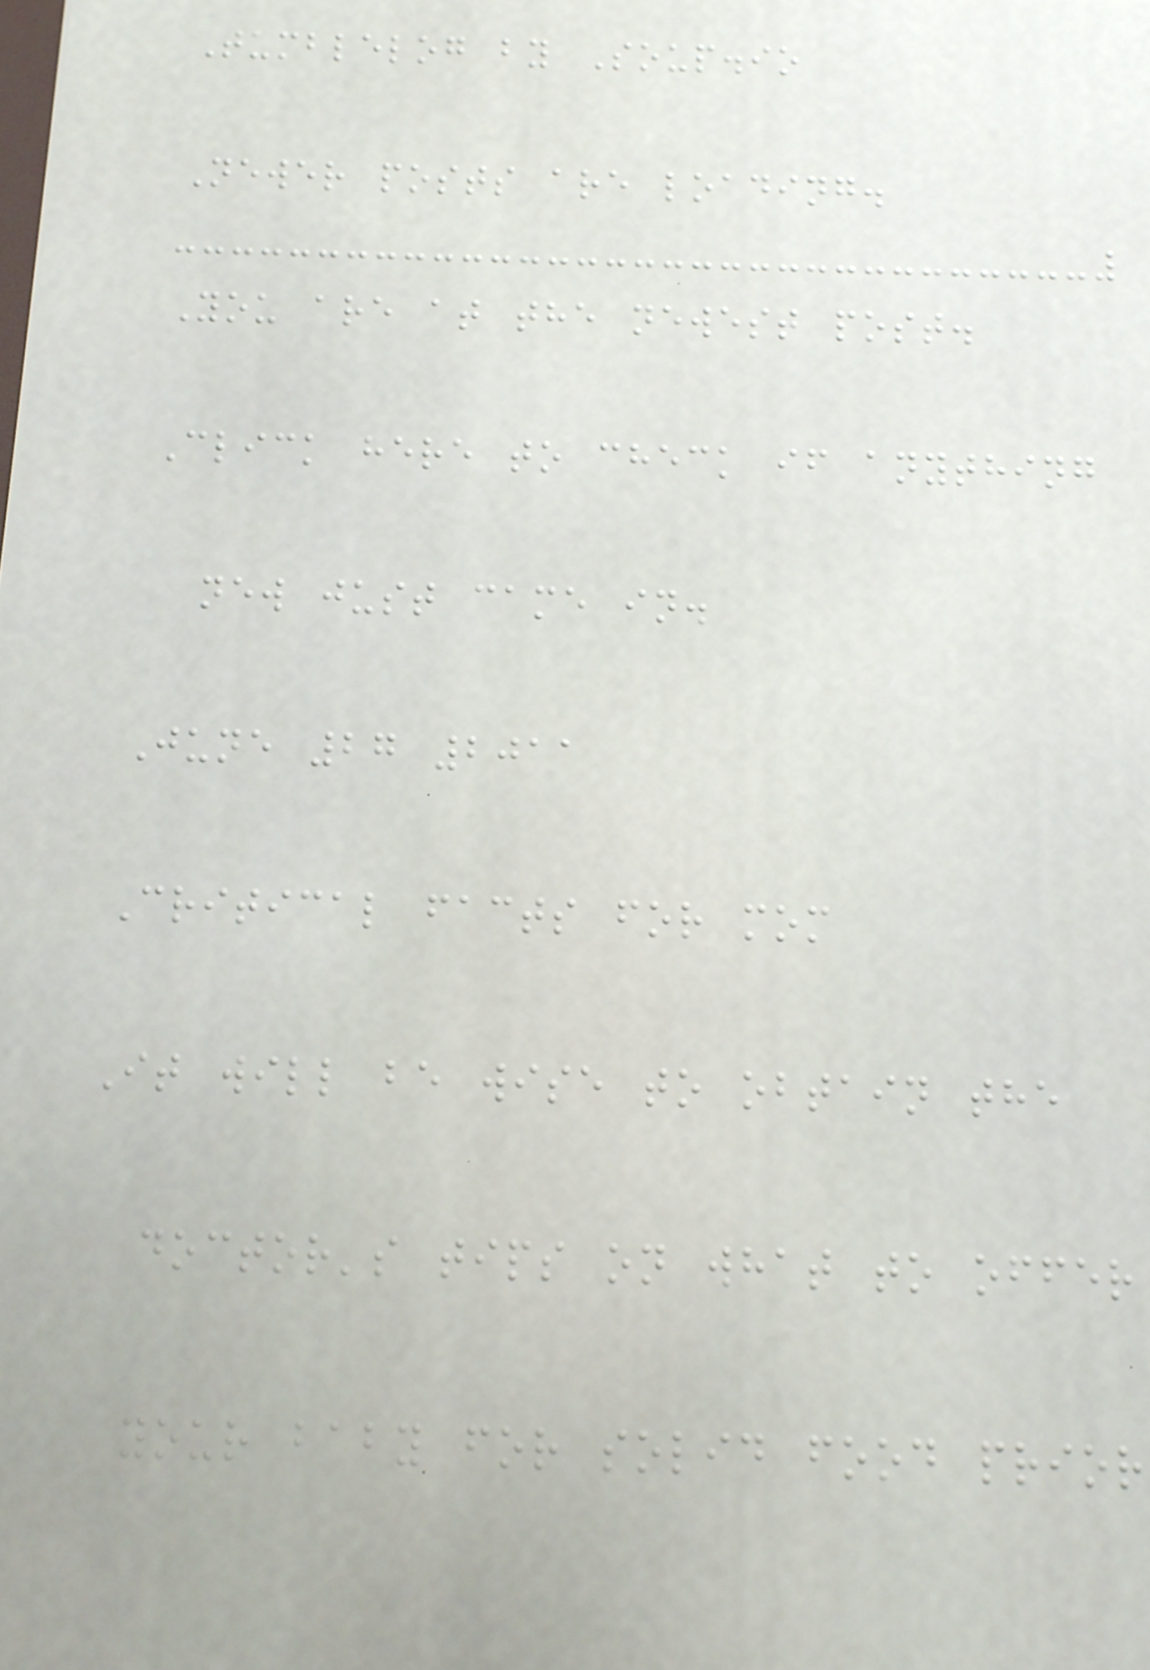Tumblelog by Soup.io
Newer posts are loading.
You are at the newest post.
Click here to check if anything
new just came in.
June 27 2011
Critical facts for mom
It will be wise to obtain the
doctor's tips on what to offer
your baby for solid food prior
